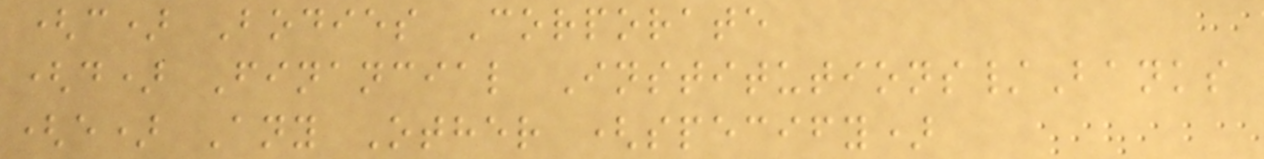(c) Bodies Corporate
(d) Financial Institutions/Banks
(e) Any Other (specify)
